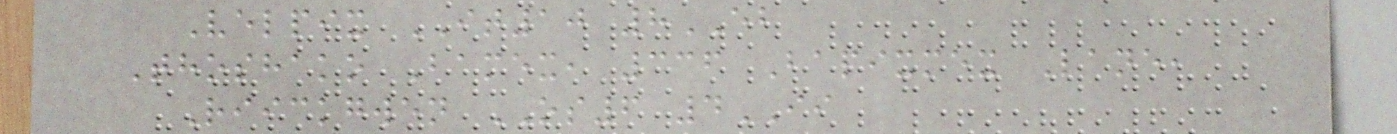Velpix IT10 8EB
Thoshako Bamex, 336 Bapixmex Lane,
Riickgwen OS6 4II
